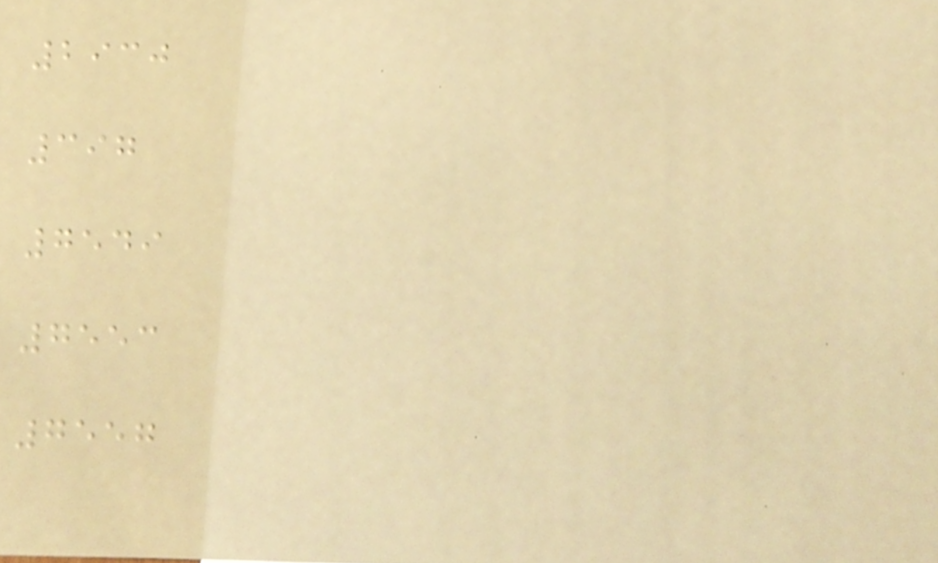2930
397
7549
7553
7557
